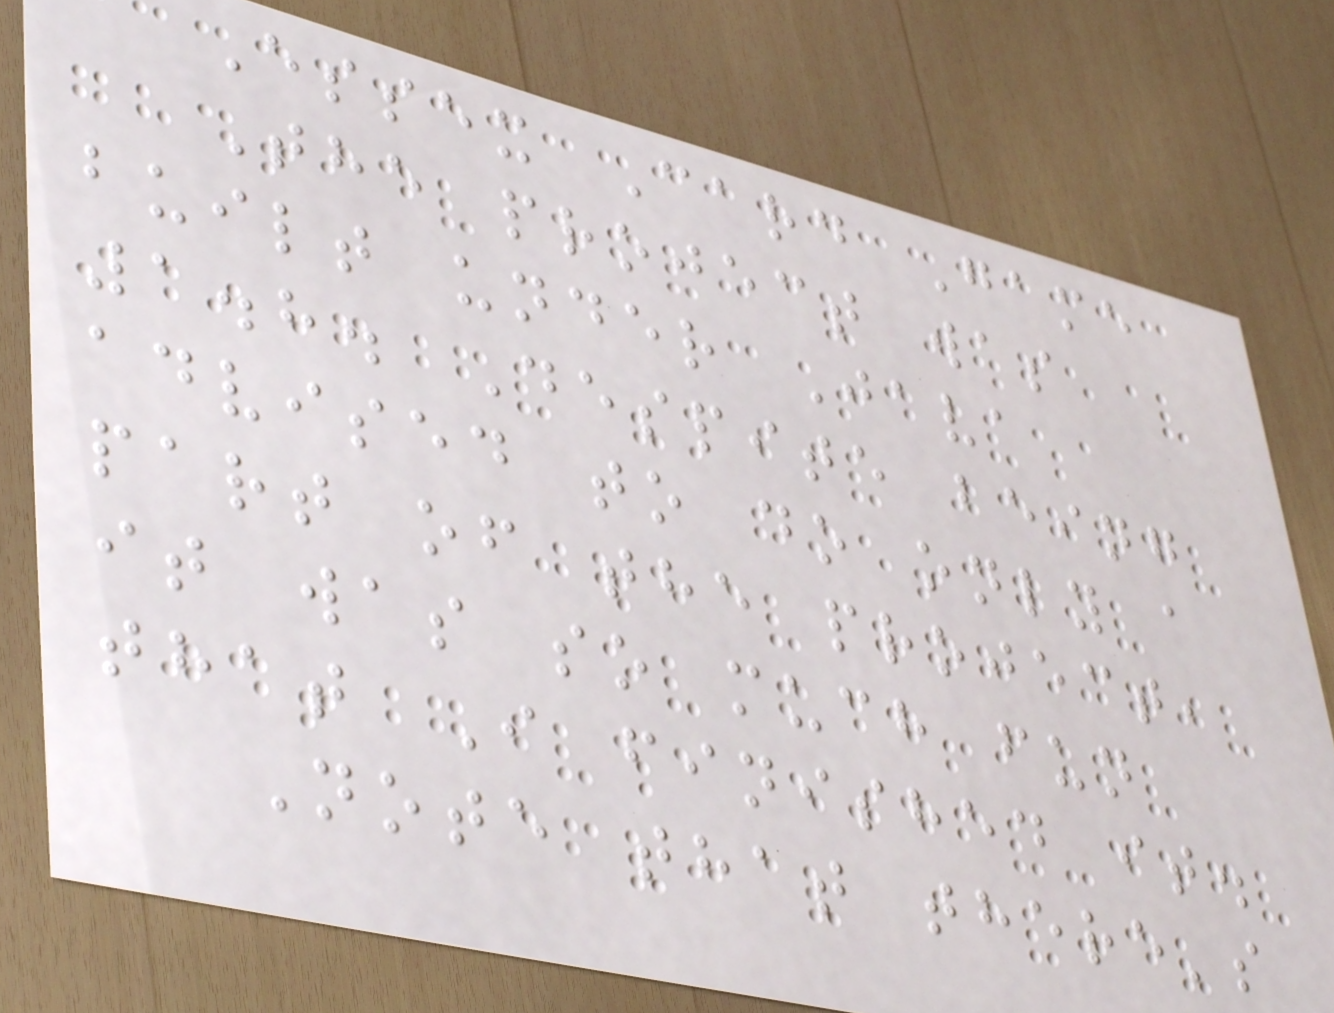Essex Card Game
The project was
built under Java
1.8. Despite being
advised to do only a
part of the project,
it was so much fun
that I finished it.
Note that there's
